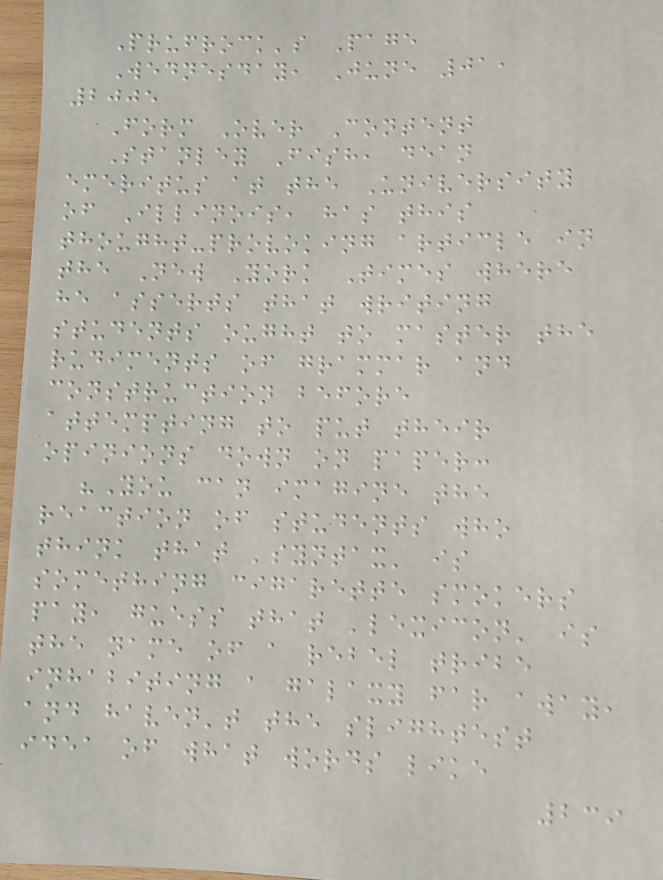Prufrock's Page
Wednesday, June 01,
2005
Form Over Content
Stanley Fish, dean
emeritus at the University
of Illinois, has this
thought-provoking article in
the New York Times where
he asserts that writing
students ought to master the
rudiments of grammar and
construction before
attempting to put their
opinions down on paper:
"You can imagine the
reaction of students who
think that 'syntax' is
something cigarette smokers
pay, guess that 'lexicon' is
the name of a rebel tribe
inhabiting a galaxy far away,
and haven't the slightest
idea of what words like
239
